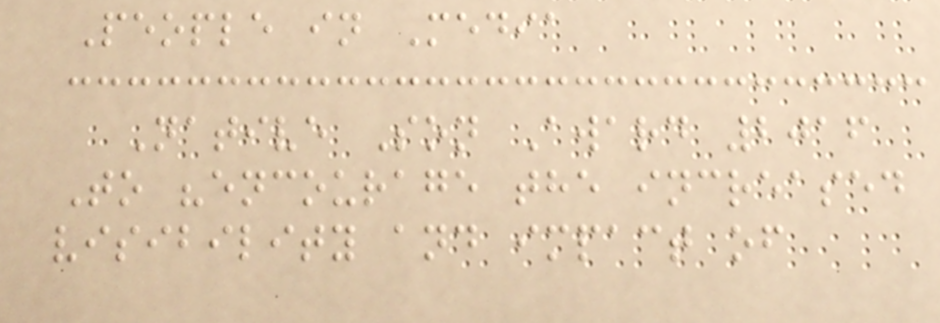People in Media
Native Son Award 2016
To "encourage the increased
visibility and impact of
